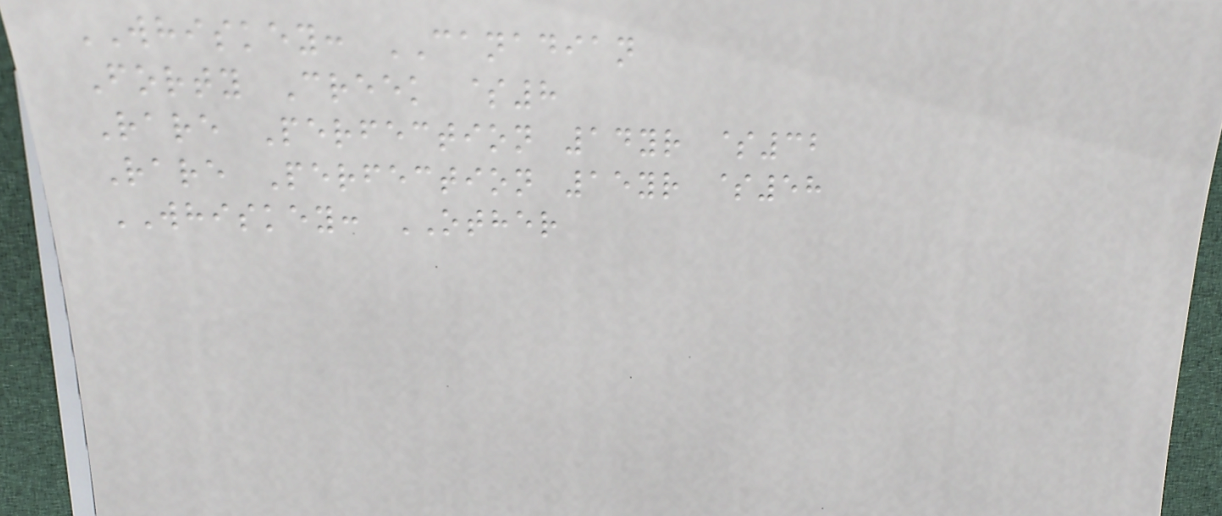WHISKEY: CANADIAN
Forty Creek $8
Rare Perfection 14yr $32
Rare Perfection 15yr $58
WHISKEY: OTHER
